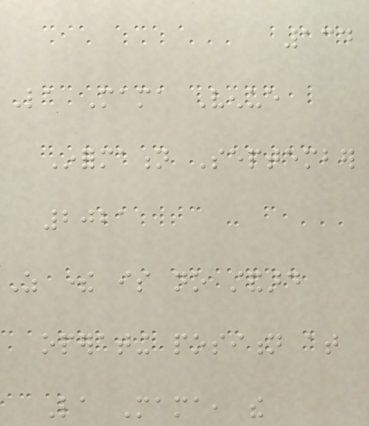134
La Mama Venue
Information September
2021
As there is no standard
operating position at
La Mama, the
